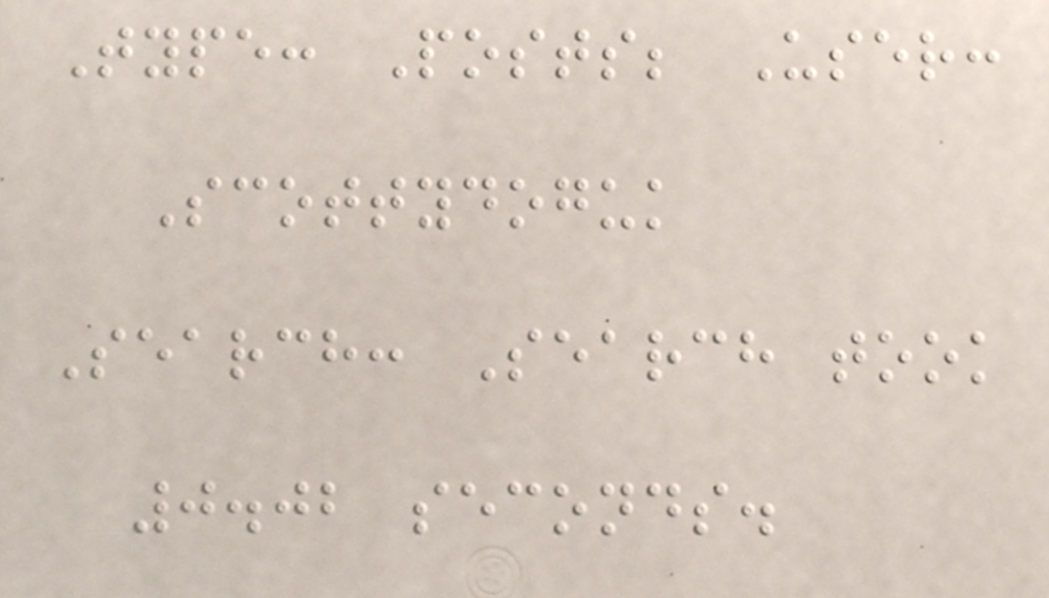Type: Posts; User:
Scottydoguk
Search: Search took
0.02 seconds.
